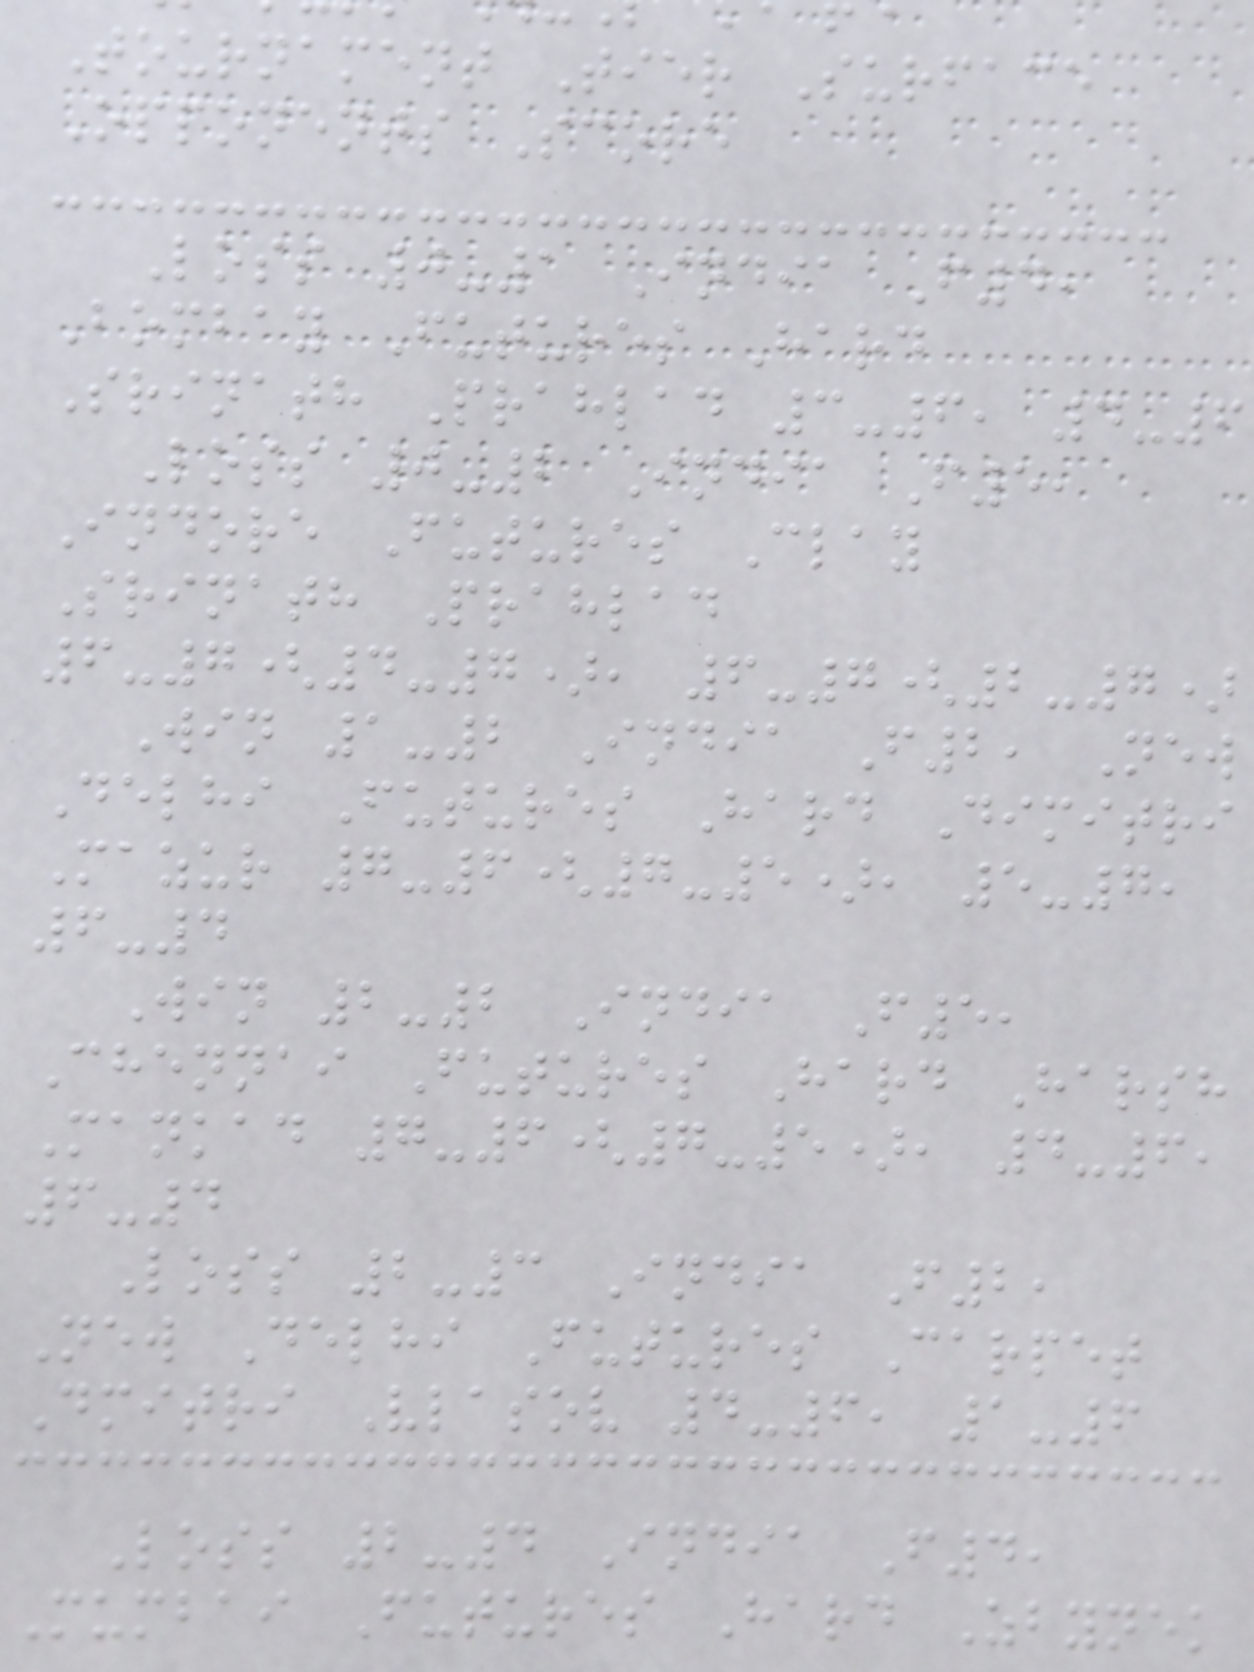Tournament Tier Surface
Opponents Score
Loss 0-1 India F4,
Bombay Futures Hard
Srinath Prahlad 3-6, 4-6
Loss 0-2 India F5,
Indore Futures Clay
Srinath Prahlad
6-7(4-7), 6-7(2-7)
Win 1-2 India F2, New
Delhi Futures Hard Dimitri
Mazur 7-6(7-5), 5-7,
6-4
Win 2-2 India F5,
Chennai Futures Hard Harsh
Mankad 7-6(7-5), 4-6,
6-4
Loss 2-3 India F2,
New Delhi Futures Carpet
Dmitri Vlasov 4-6, 1-6
Loss 2-4 India F4,
Mumbai Futures Hard Zbynek
